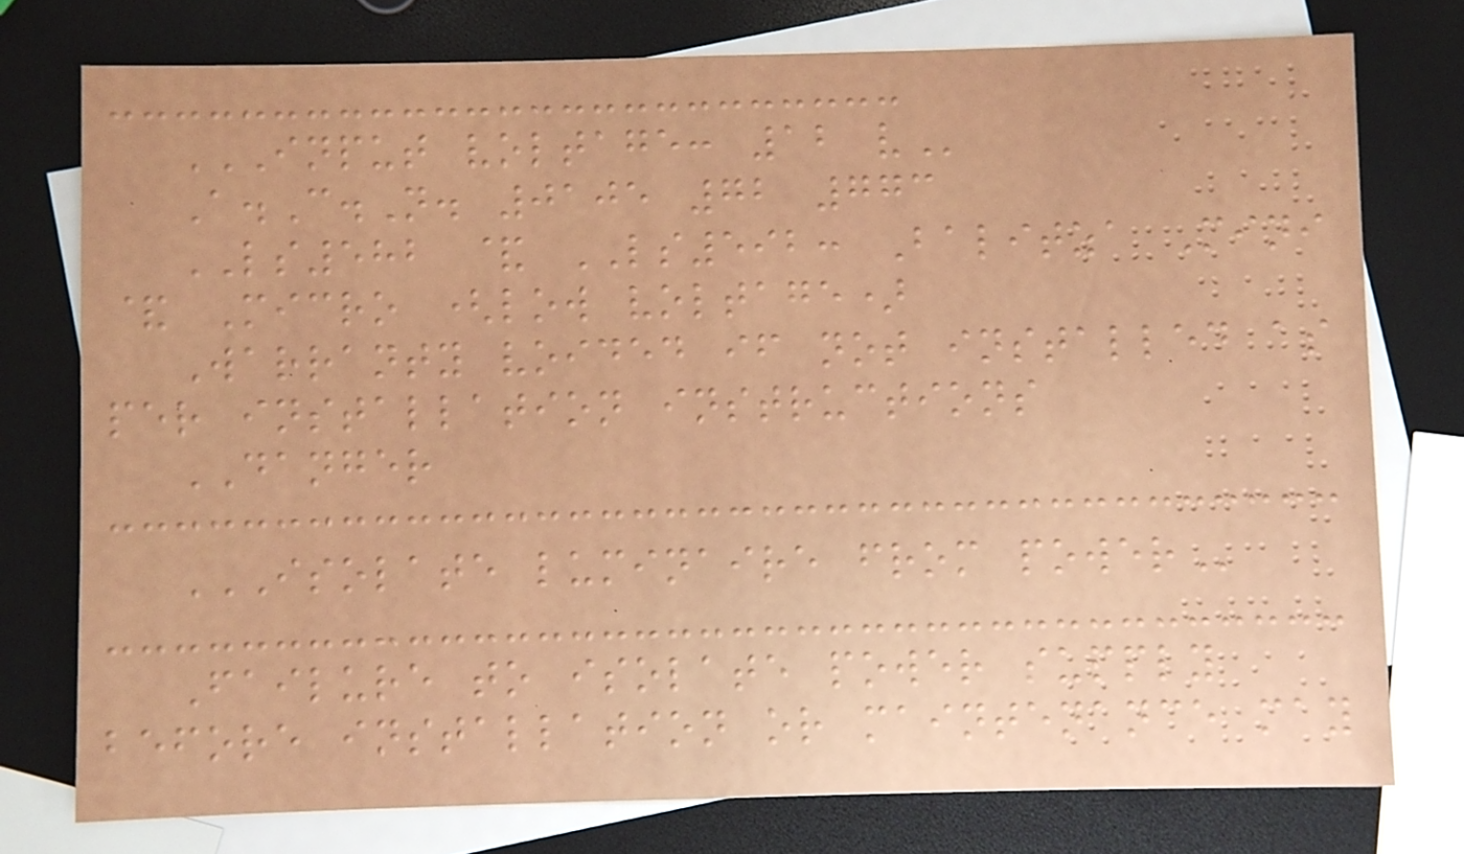INPUT VOLTAGE: 12 V
A.C.N. 0105 72 773
LS582 & LS592: Balitza Mini
& Micro (low voltage)
Warranty voided if not installed as
per installation instructions
DANGER
ISOLATE LUMINAIRE FROM POWER
Failure to isolate power supply
before installation or maintenance may
